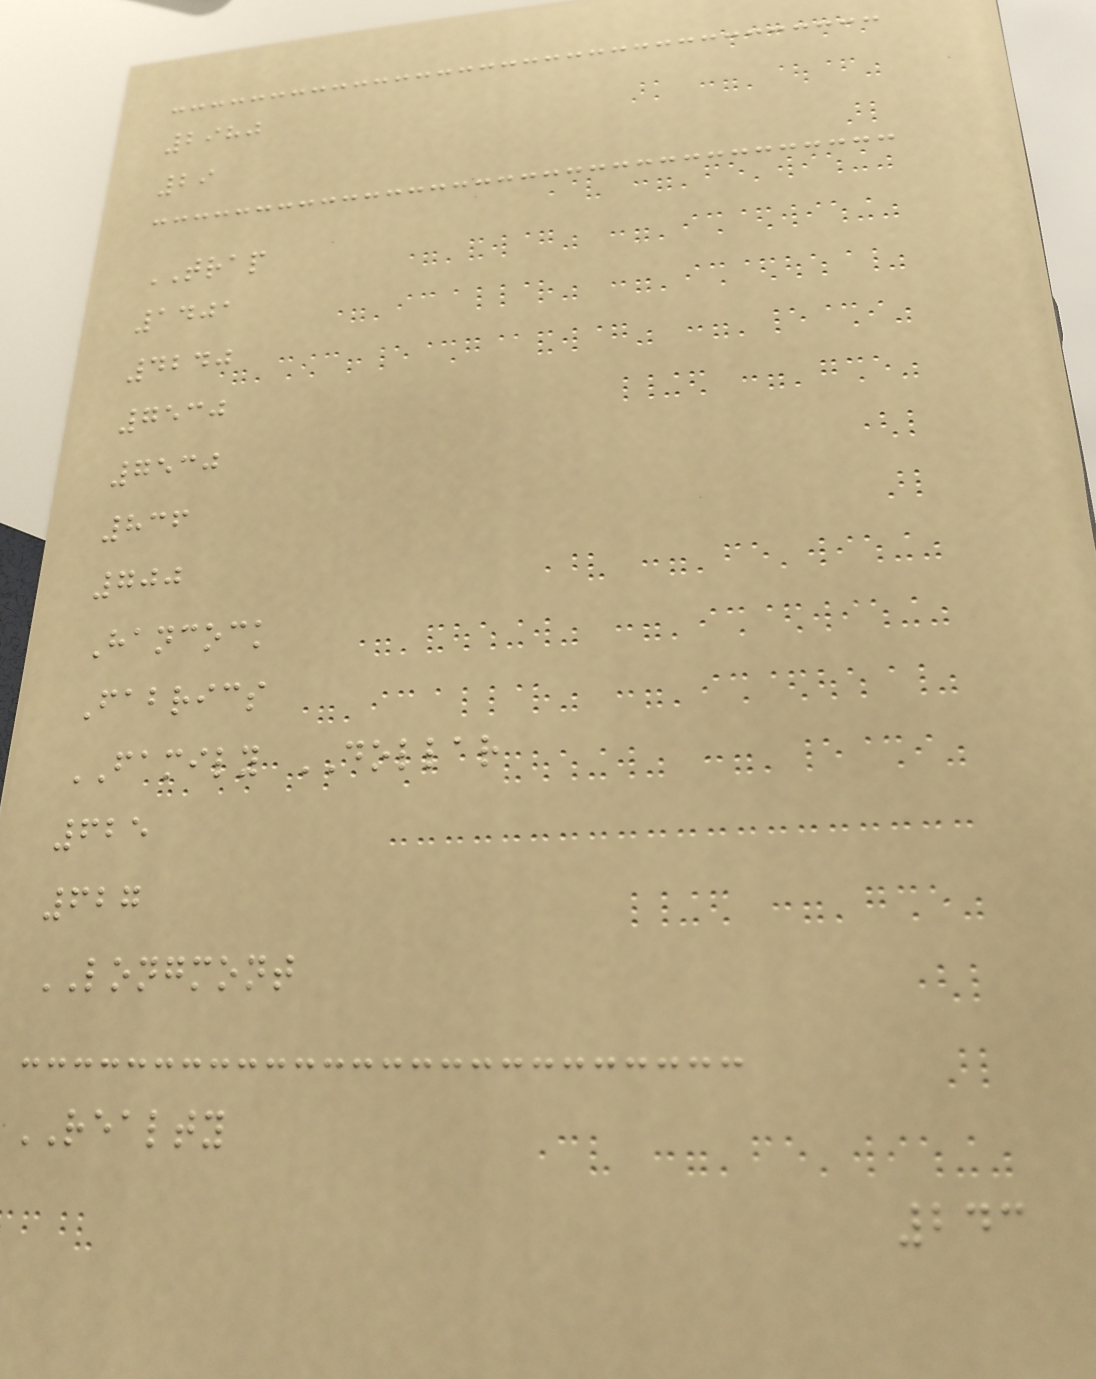2980
29
TRAP
1401
4240
7530
7530
836
700
Hancock
Fabrics
FAMILY DOLLAR
625
627
LONGMONT
REALTY
243
